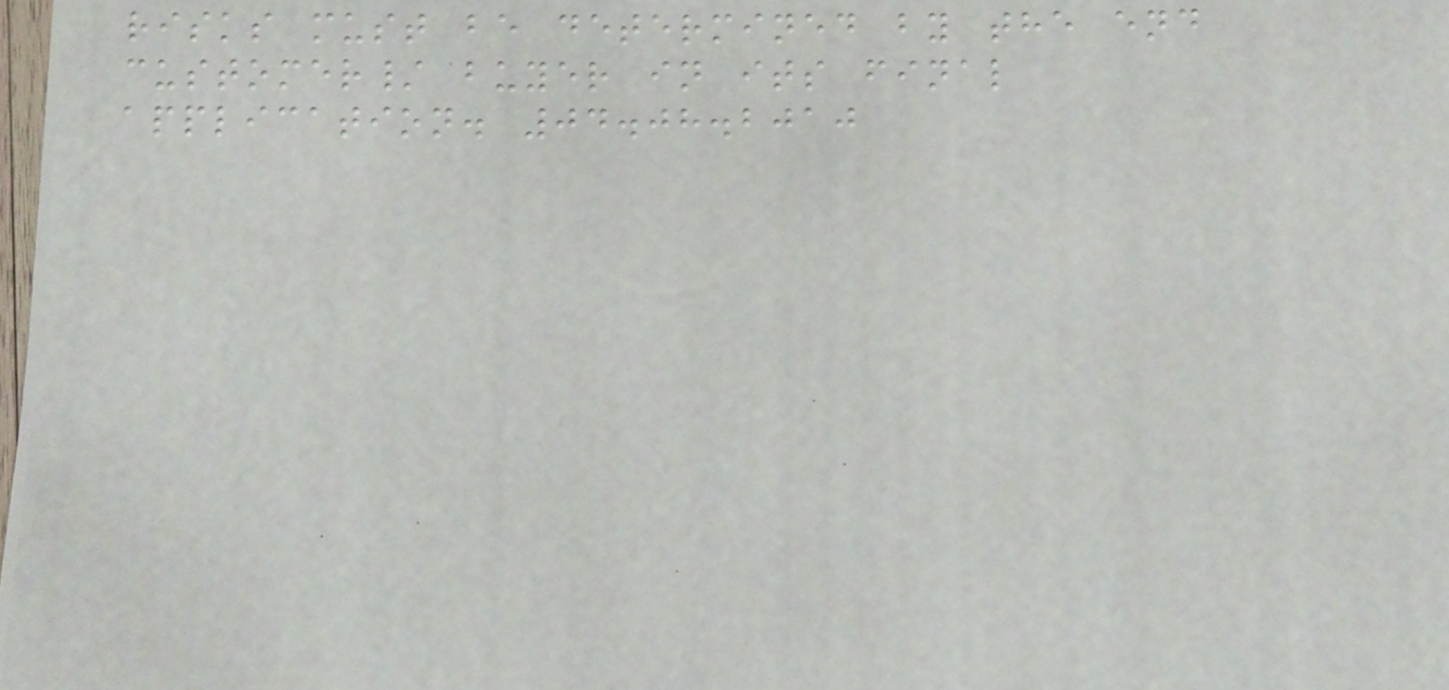risks must be determined by the end
customer/ buyer in its final
application. 04.08.2010
